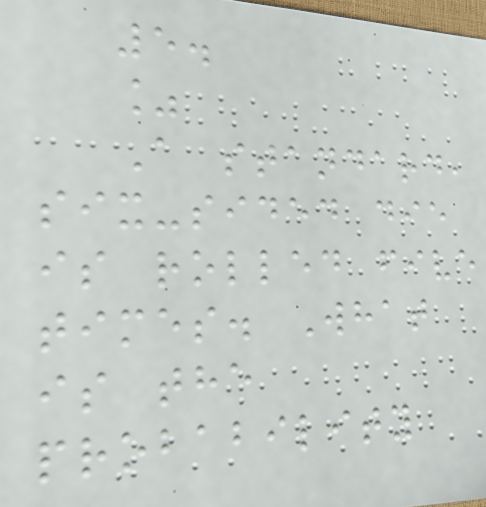5.
%
A standard,
six-sided die
is rolled five
times. What
is the
probability
